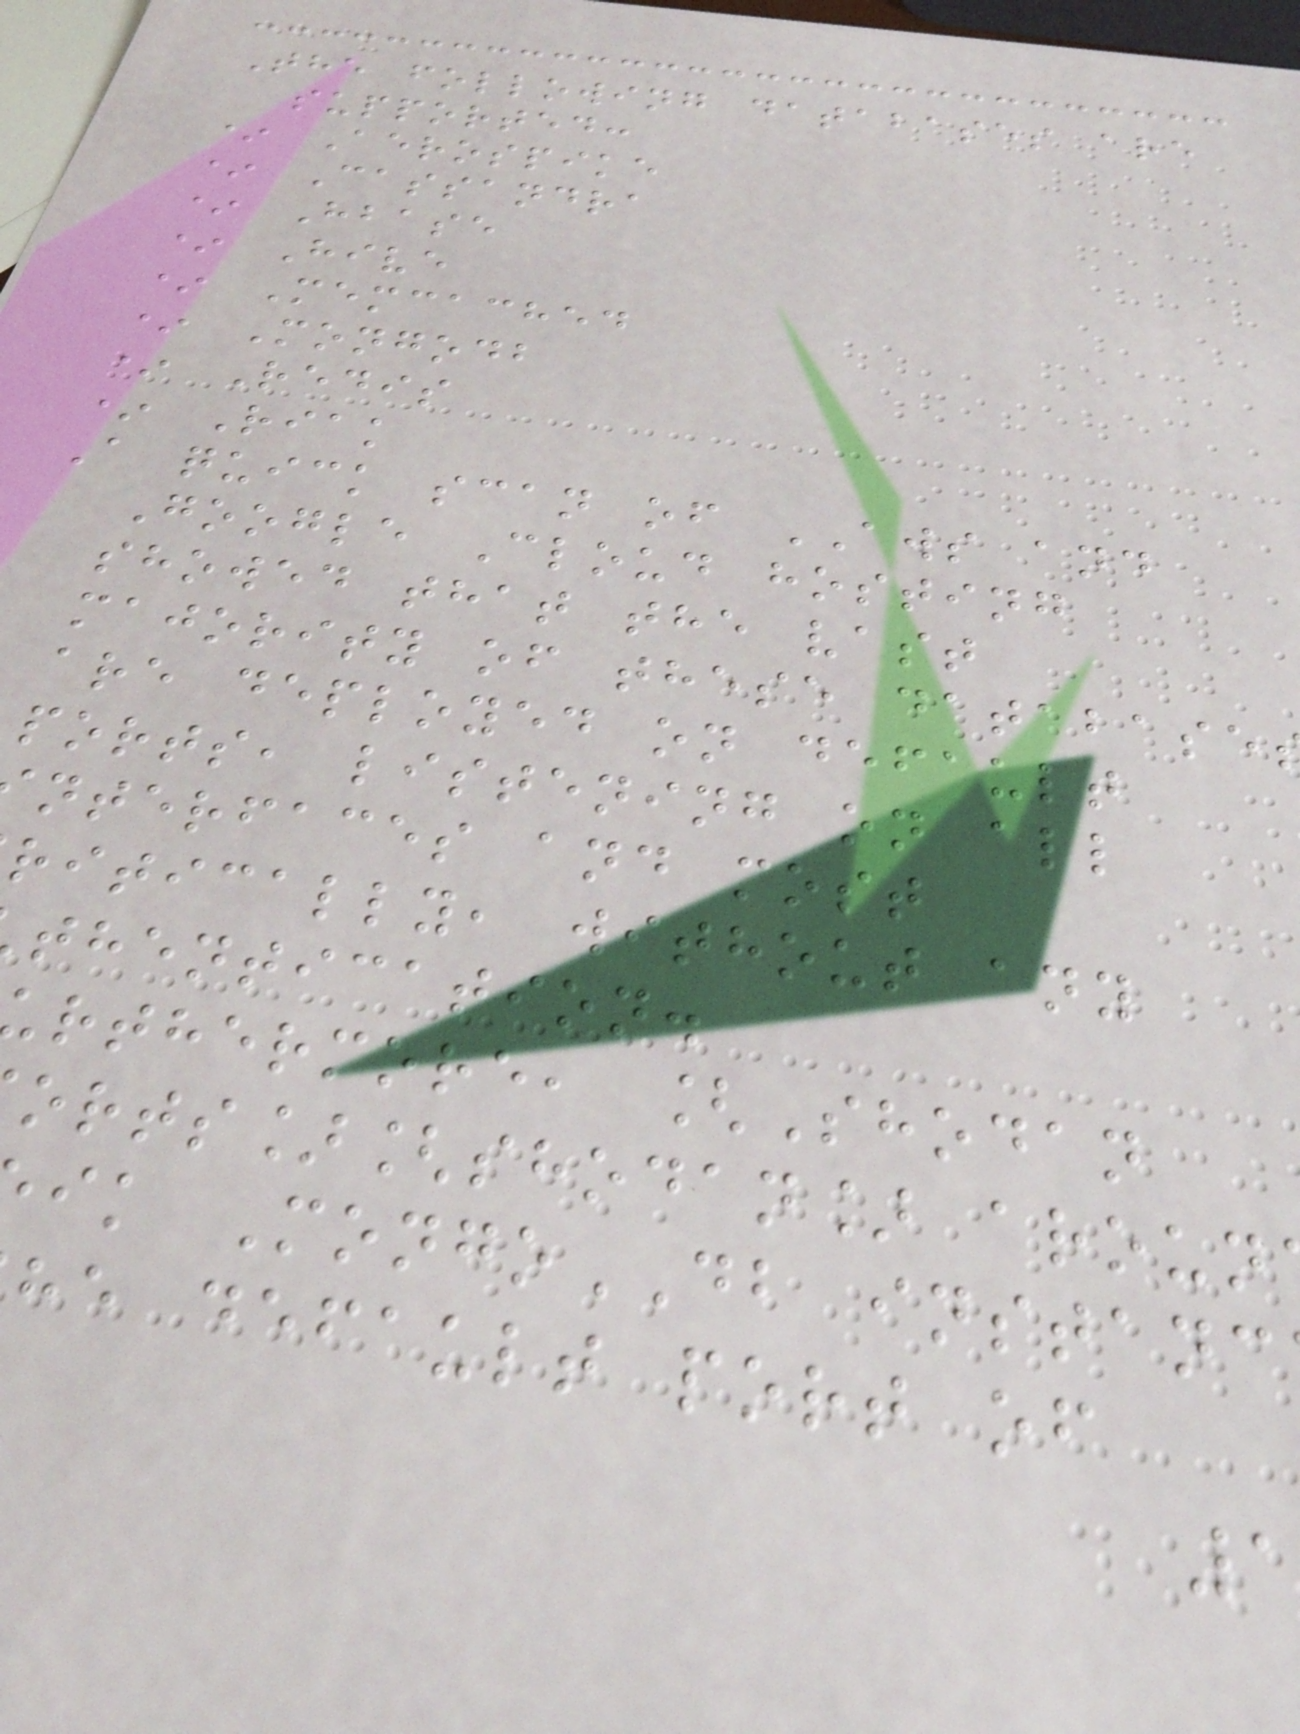The following databases are
supported:
* Aerospike
* Cassandra
* Hbase
* Hive
* Memcached
* Mongodb
* Redis
* Riak
A quick scan of AWS and
Google Cloud hosting
showed that the vast
majority of these database
are deployed on default
ports, listening on all
nterfaces and most
ritically, without any
thentication.
rthermore, [Shodan
orts][shodan] aroun
ik MongoDB instanc
he default port of
